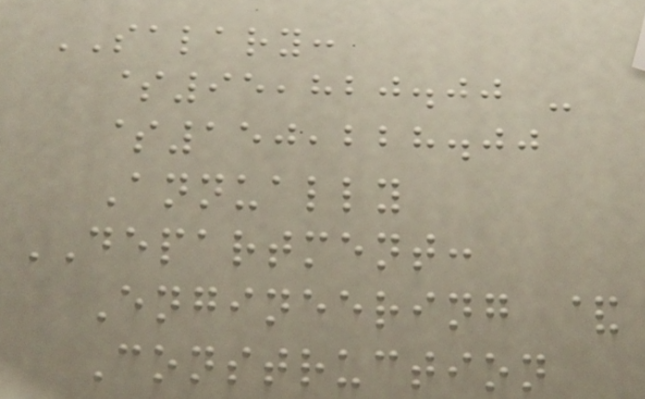SALARY:
$95,820.00 -
$150,228.00
Annually
DEPARTMENT:
Engineering &
Construction
